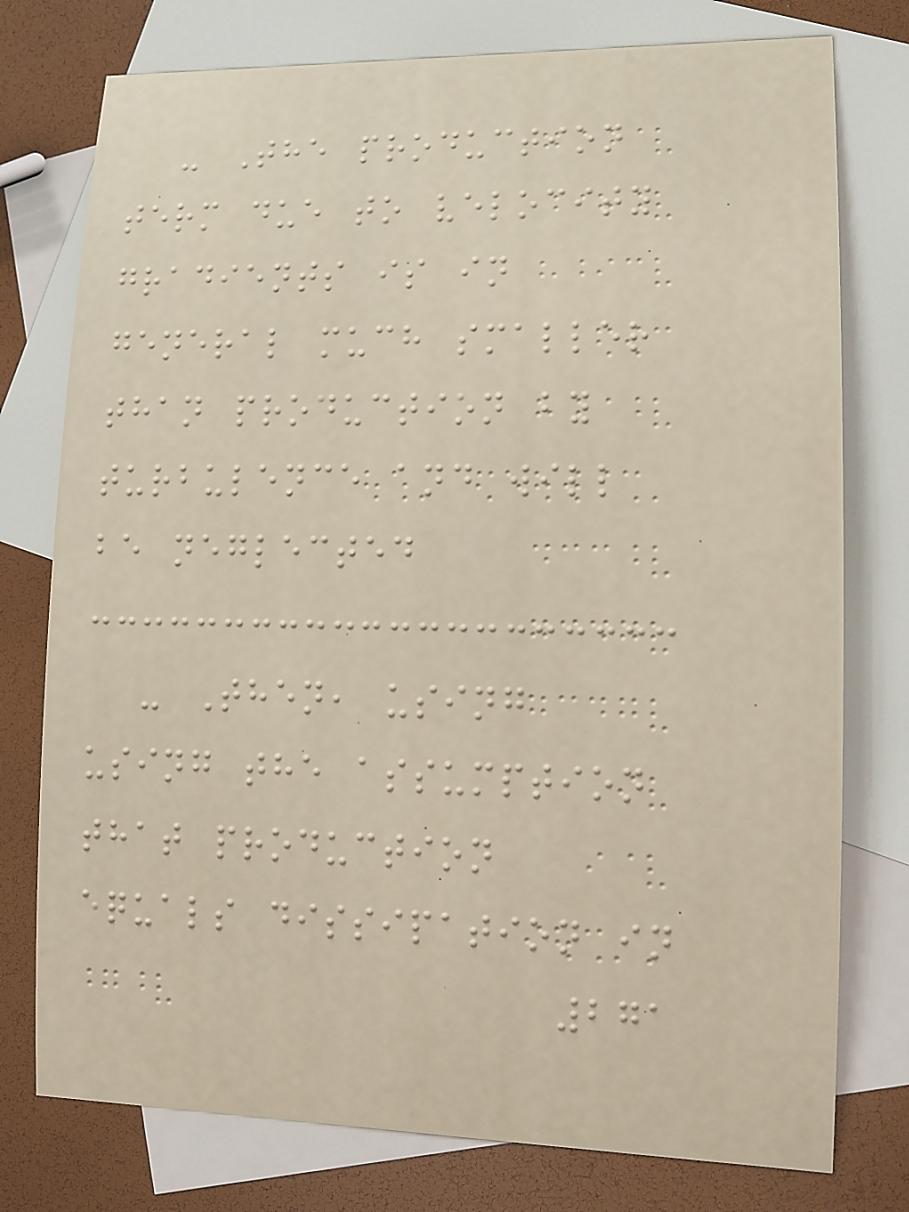- The production
term due to velocity
gradients is in
general much smaller
than production by
turbulence and will
be neglected
- Then, using
using the assumption
that production
equals dissipation in
271
